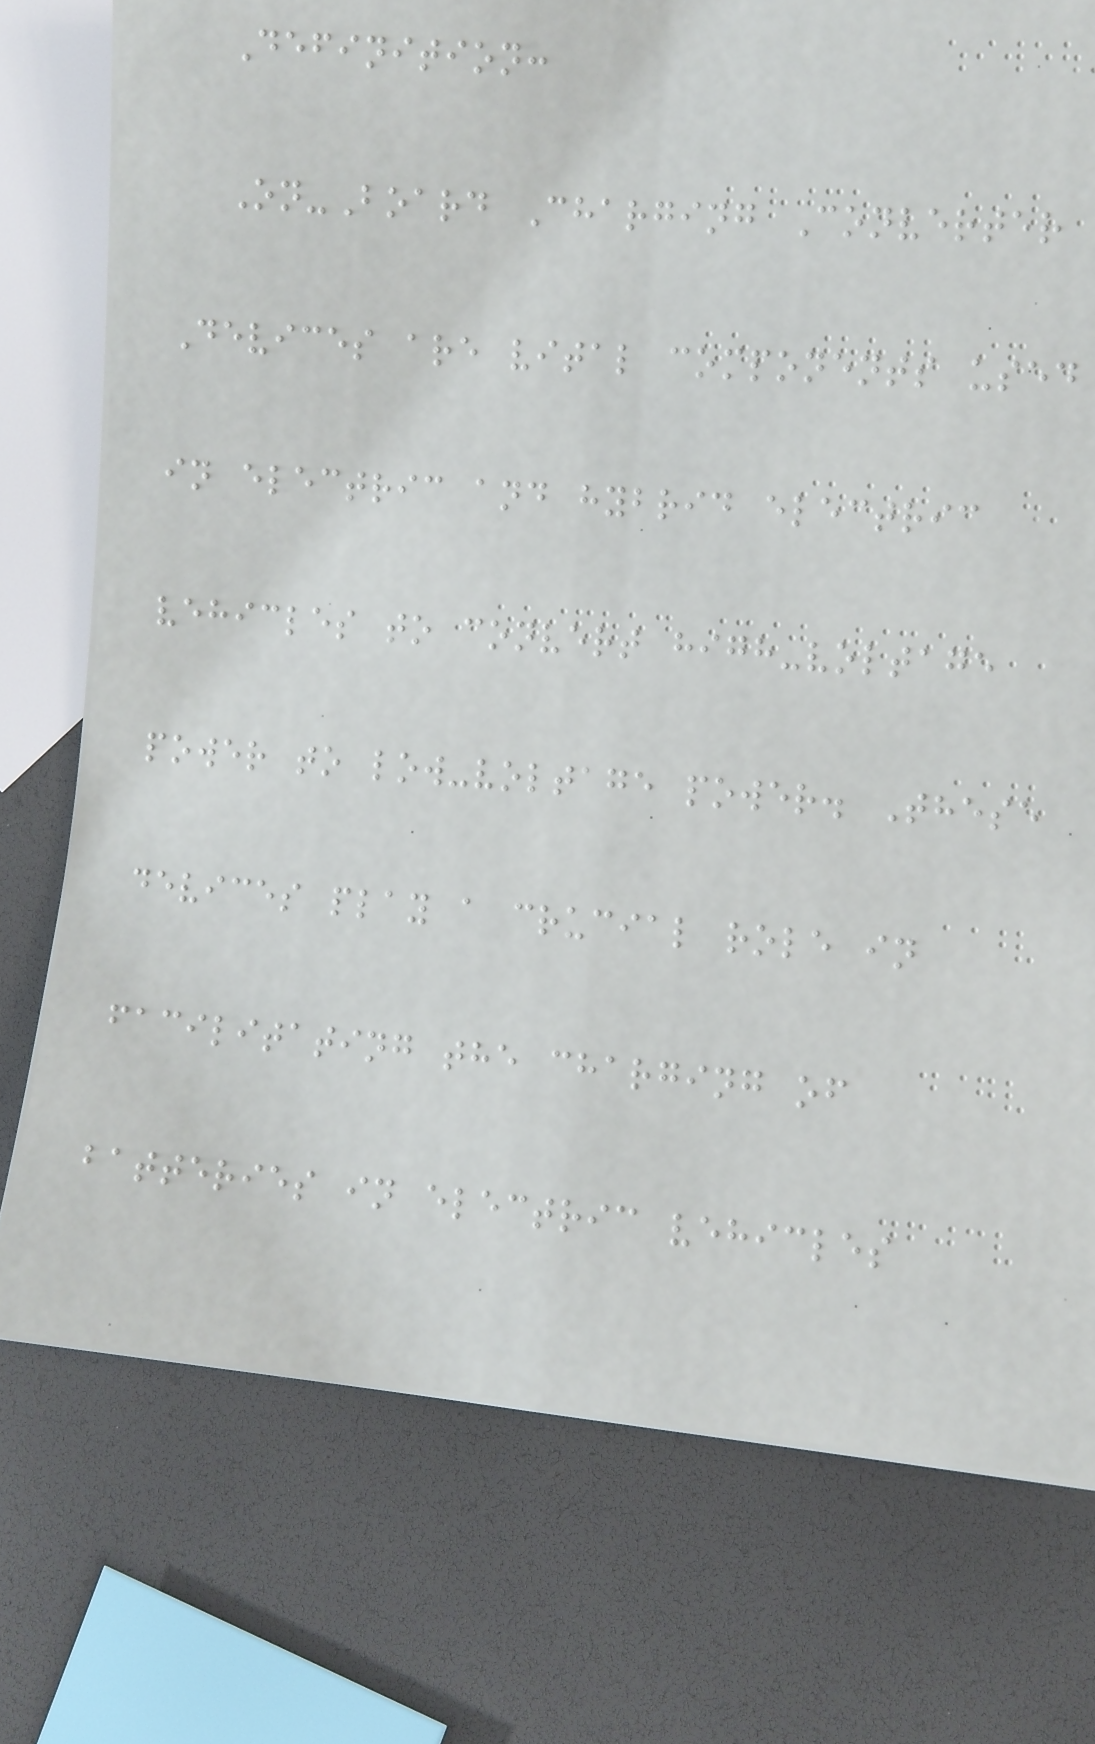Definition:
On-Board Charging Converter
Devices are vital components used
in electric and hybrid electric
vehicles to convert high-voltage
power to low-voltage power. These
devices play a crucial role in
facilitating the charging of
batteries in electric vehicles
